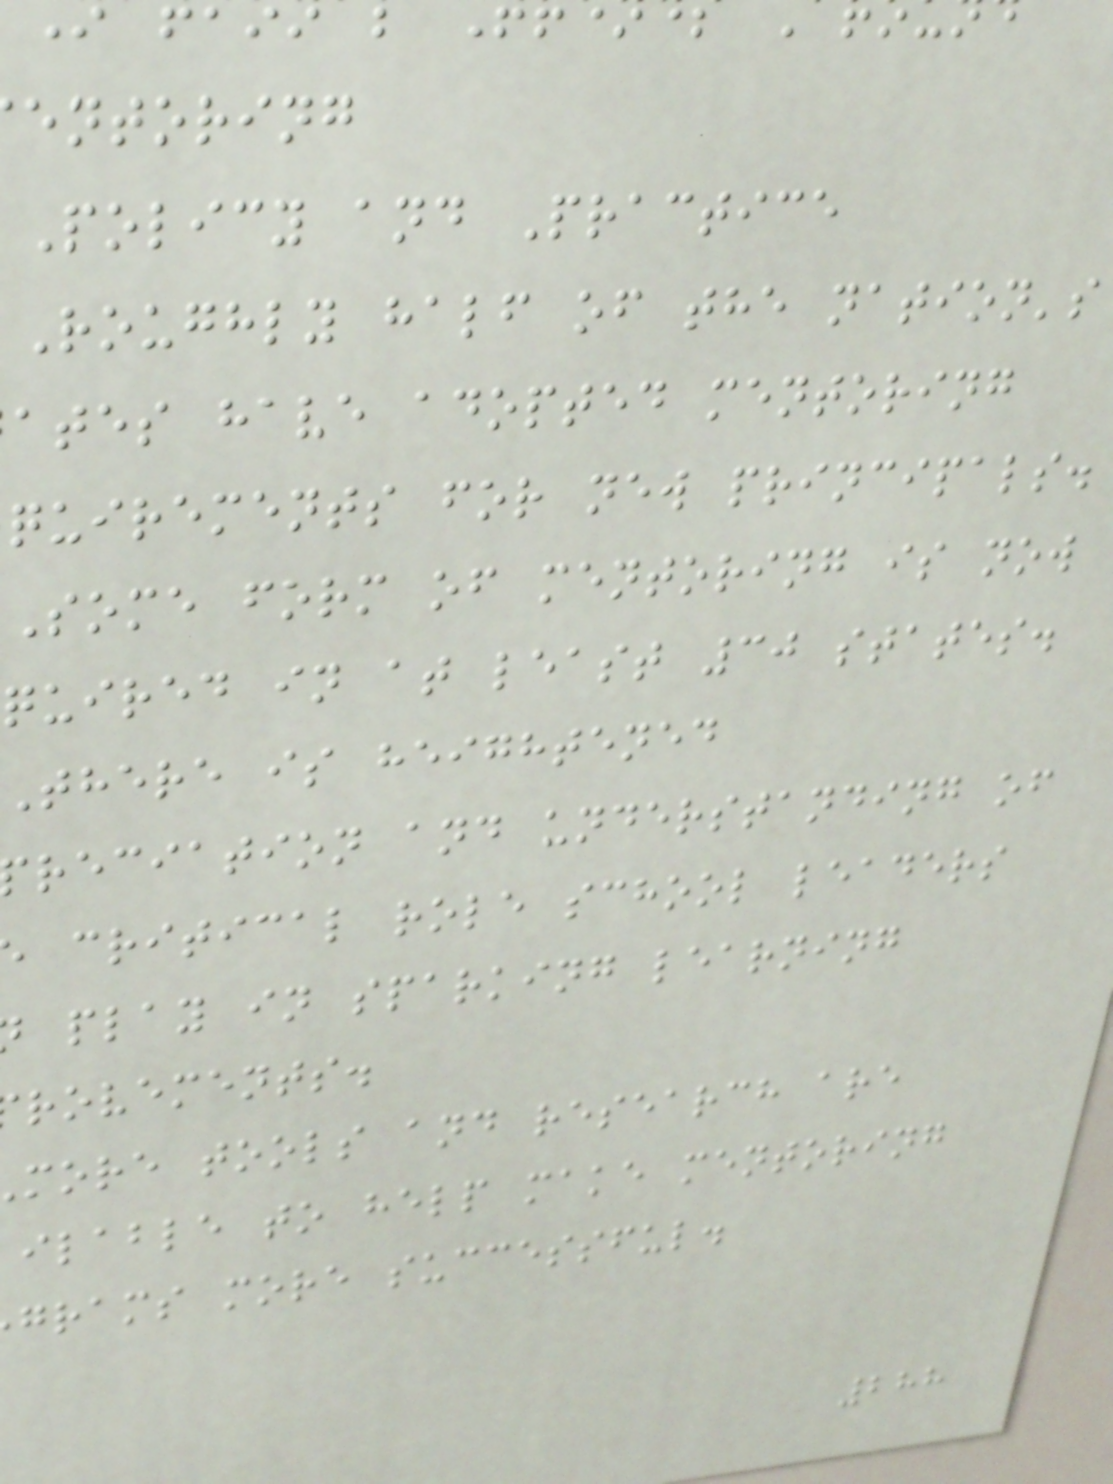entoring
Policy and Practice
Roughly half of the nation's
ates have adopted mentoring
quirements for new principals.
Some form of mentoring is now
quired in at least 30 states.
There is heightened
reciation and understanding of
critical role school leaders
play in sparking learning
rovements.
more tools and research are
ilable to help make mentoring
grams more successful.
288
